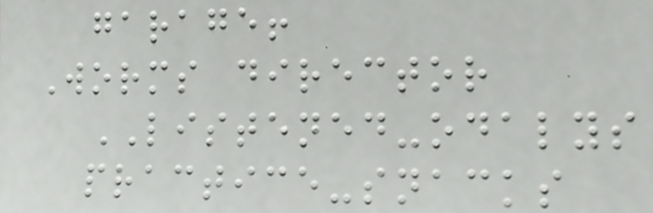garage!
Worms director
LISTENED-odalys
practice-snacks
